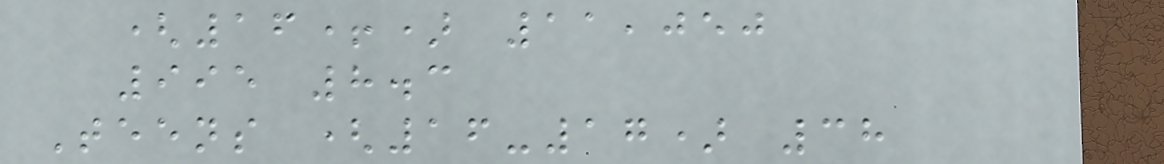(16+) 11,050
995 8.3
Teens (16-17) 38
